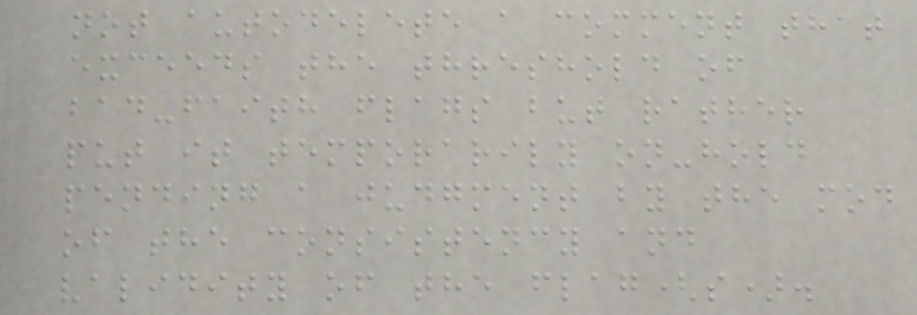not autodelete a comment that
exceeds the threshold of
bad-faith flags but rather
put it temporarily on-hold
pending a judgment by the mod
of the consistency and
validity of the flag(s).
